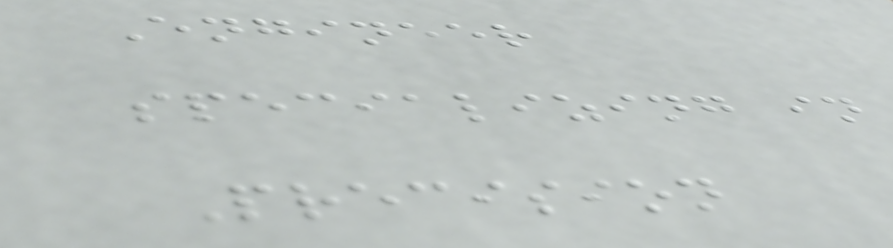Engineer
specializing in
Precision
